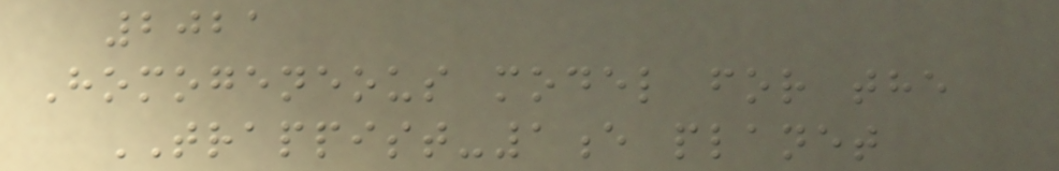2021
Homogeneous model for the
TRAPPIST-1e planet
